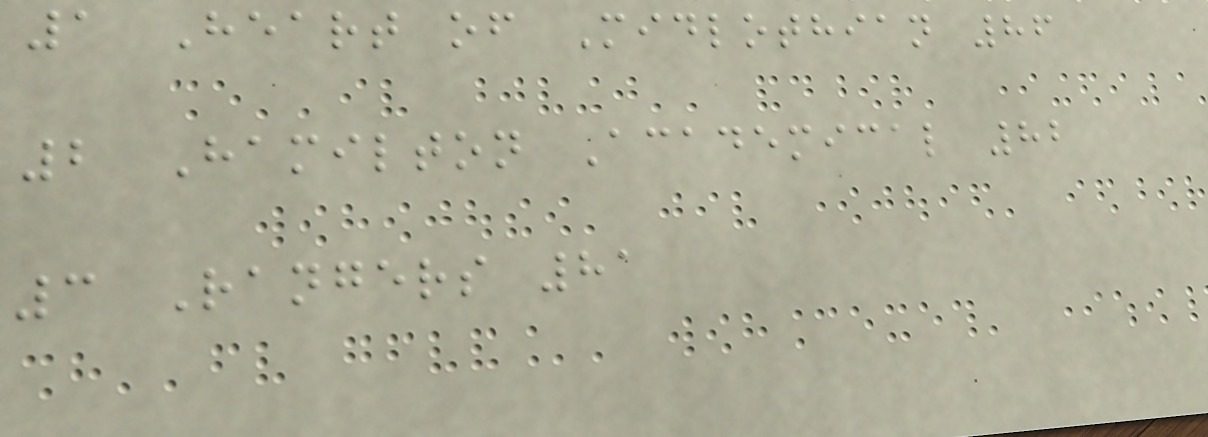1 Heart of Midlothian 86
2 Hamilton Academical 82
3 Rangers 81
